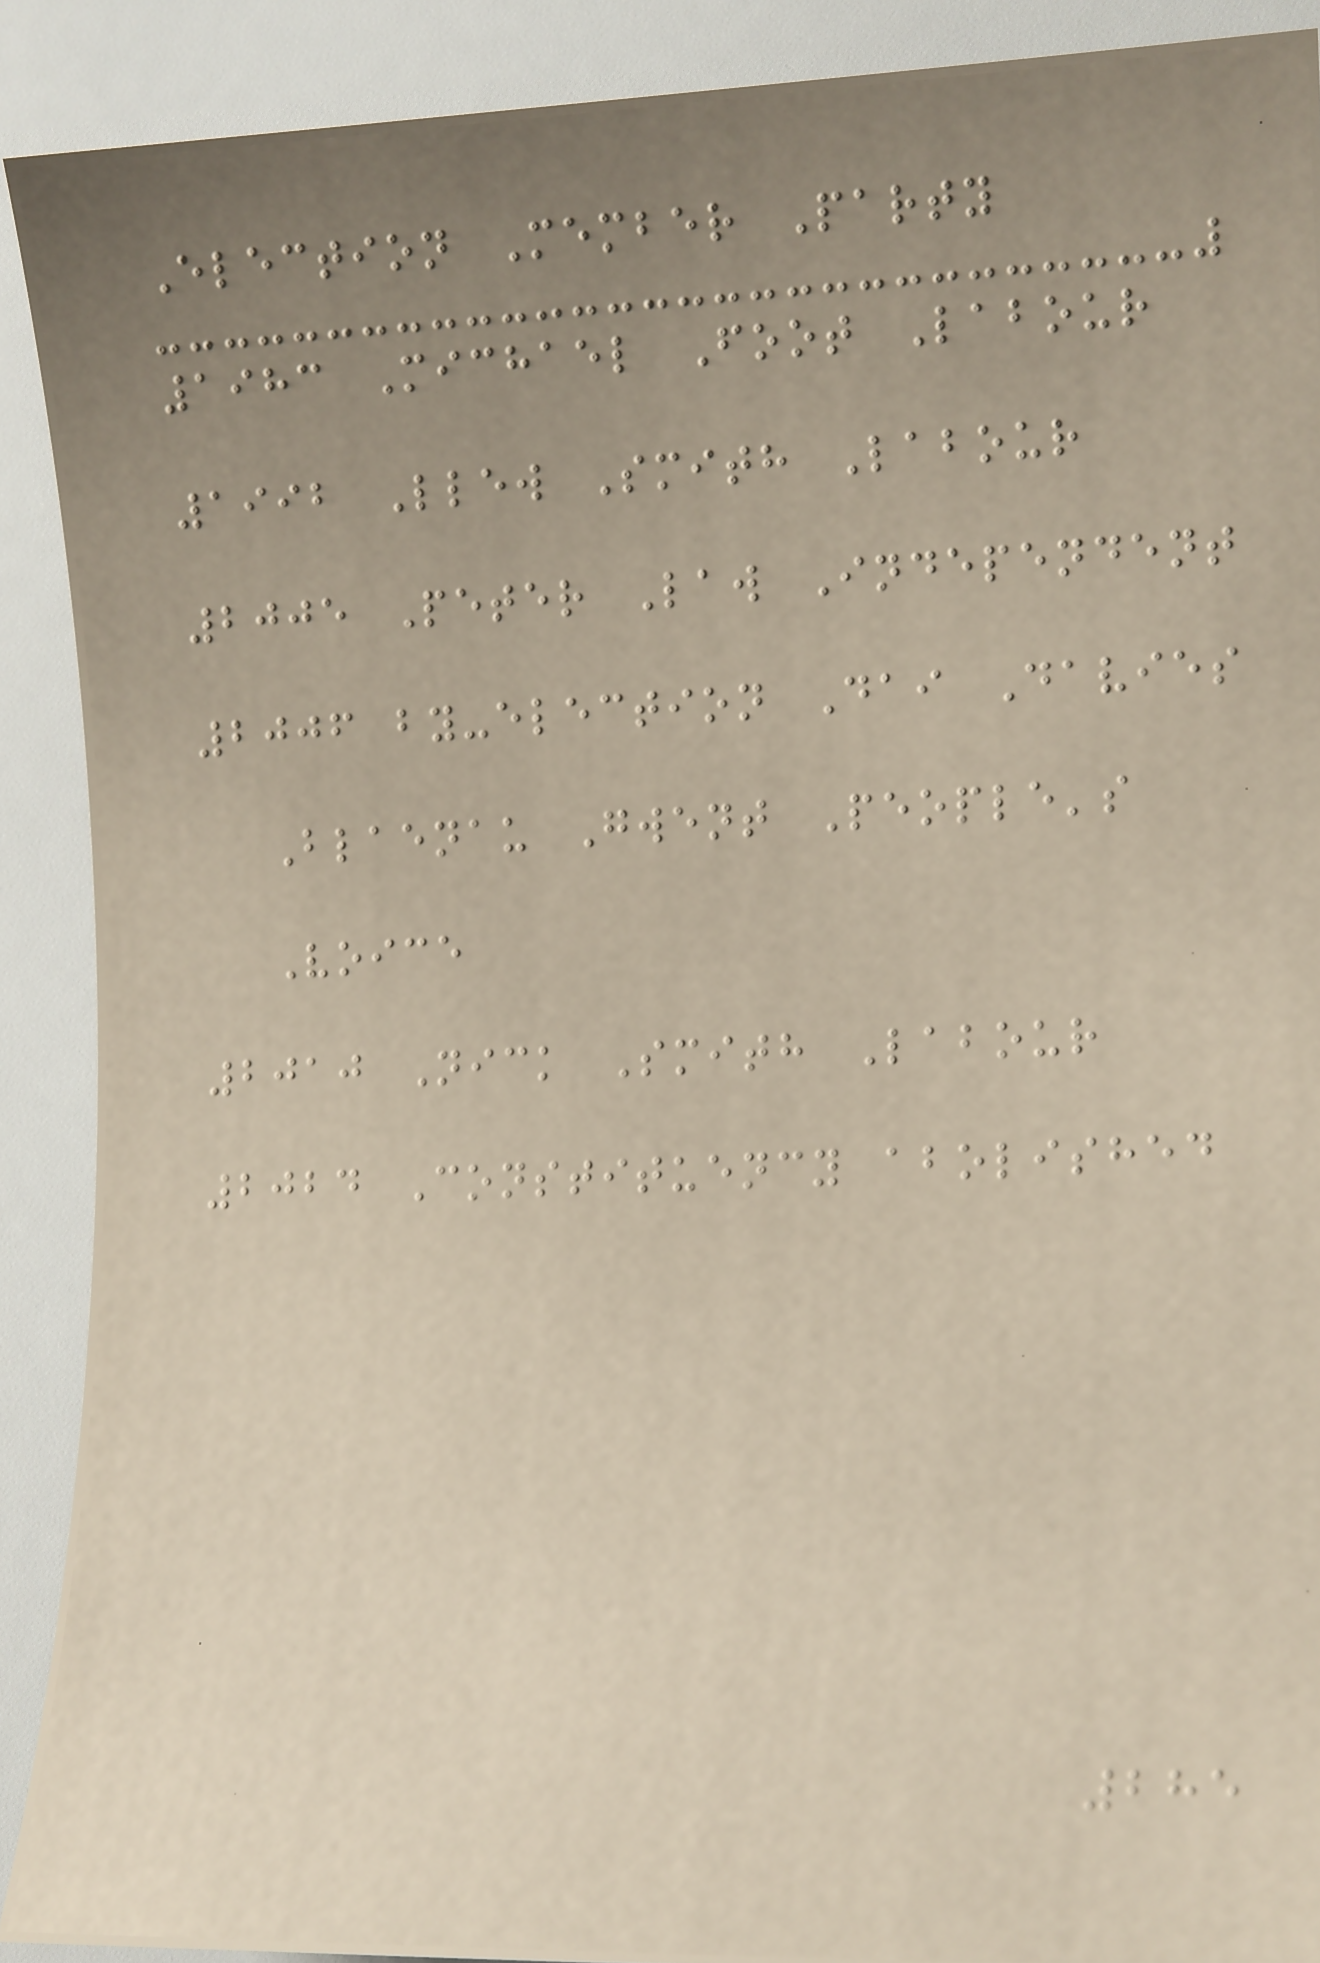Election Member Party
1983 Michael Foot Labour
1992 Llew Smith Labour
2005 Peter Law Independent
2006 by-election Dai Davies
Blaenau Gwent People's
Voice
2010 Nick Smith Labour
2024 Constituency abolished
285
